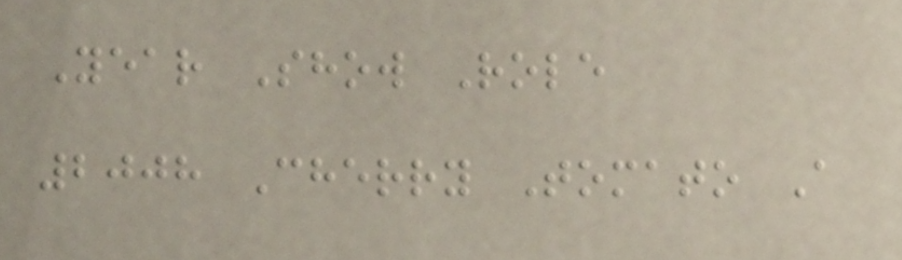Year Show Role
2008 Cherry Tomato A
